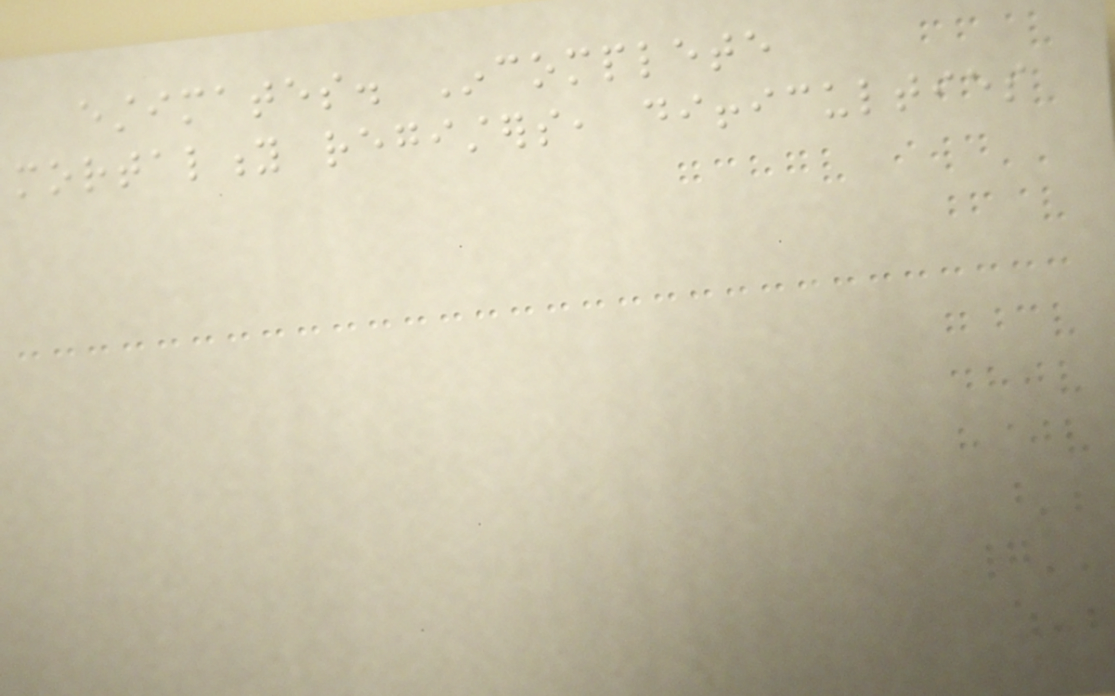estimates. Incomplete
mortality registers, difficulties
